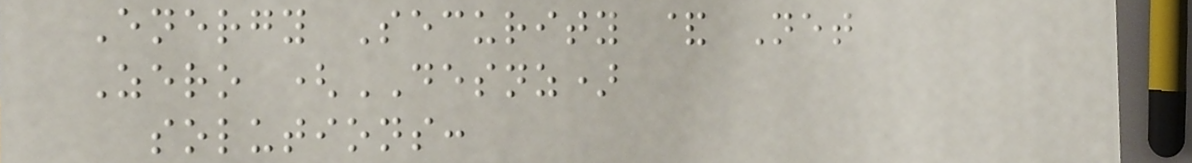Energy Security & Net
Zero (DESNZ)
solutions:
